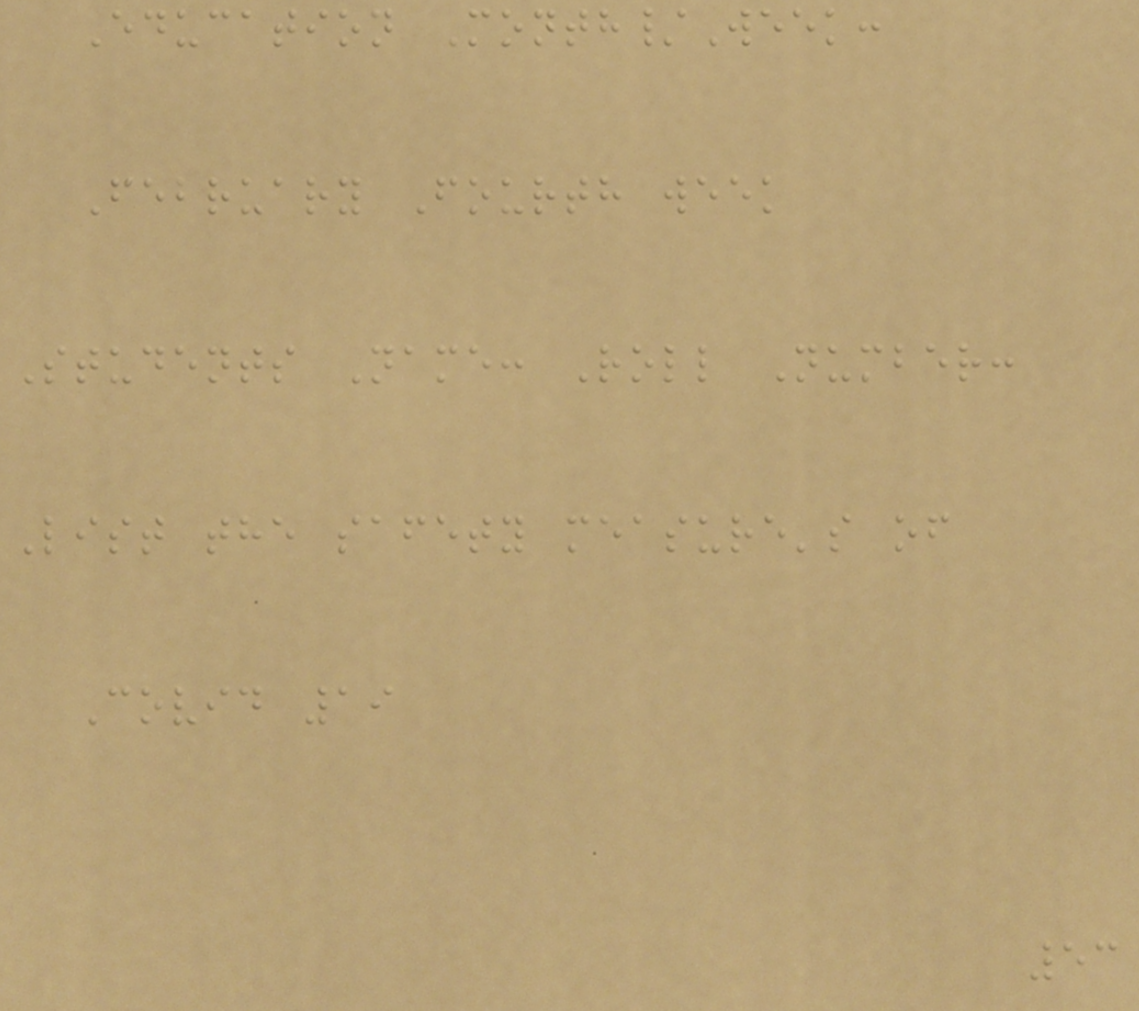Education Month/Week:
February Fourth week
Students Name: Roll Number:
List the safety measure's of
Covid 19
53
